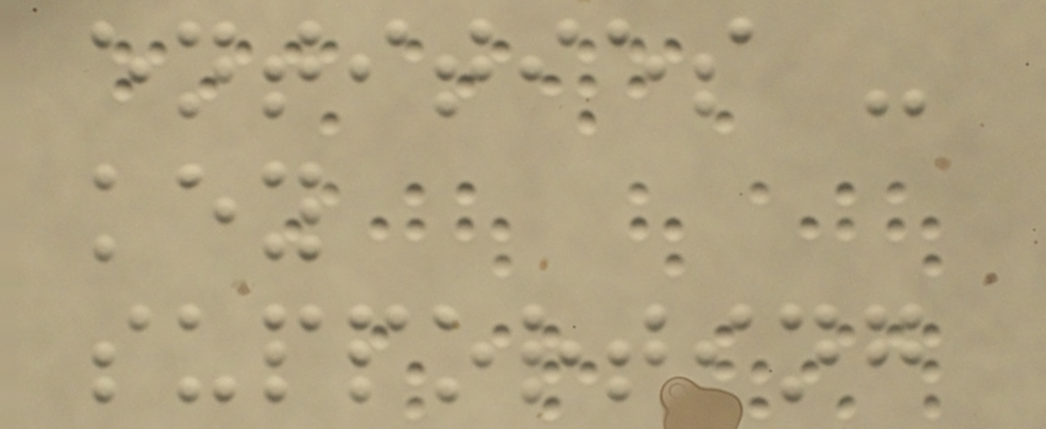entities -
key
supporting
